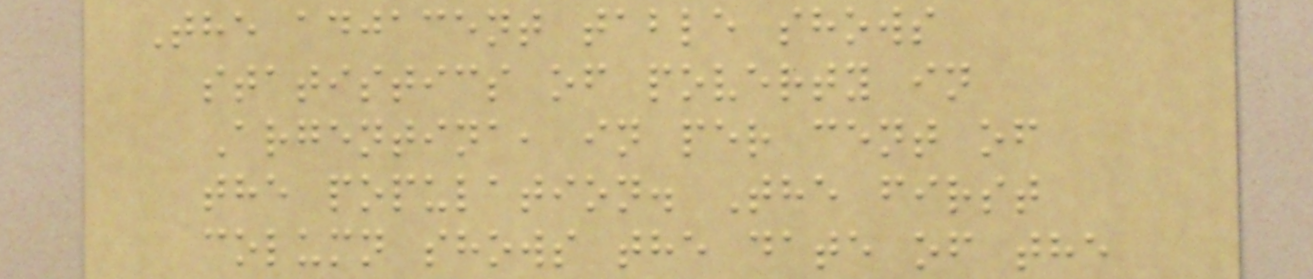The adjacent table shows
statistics of poverty in
Argentina, in per cent of
the population. The first
column shows the date of the
